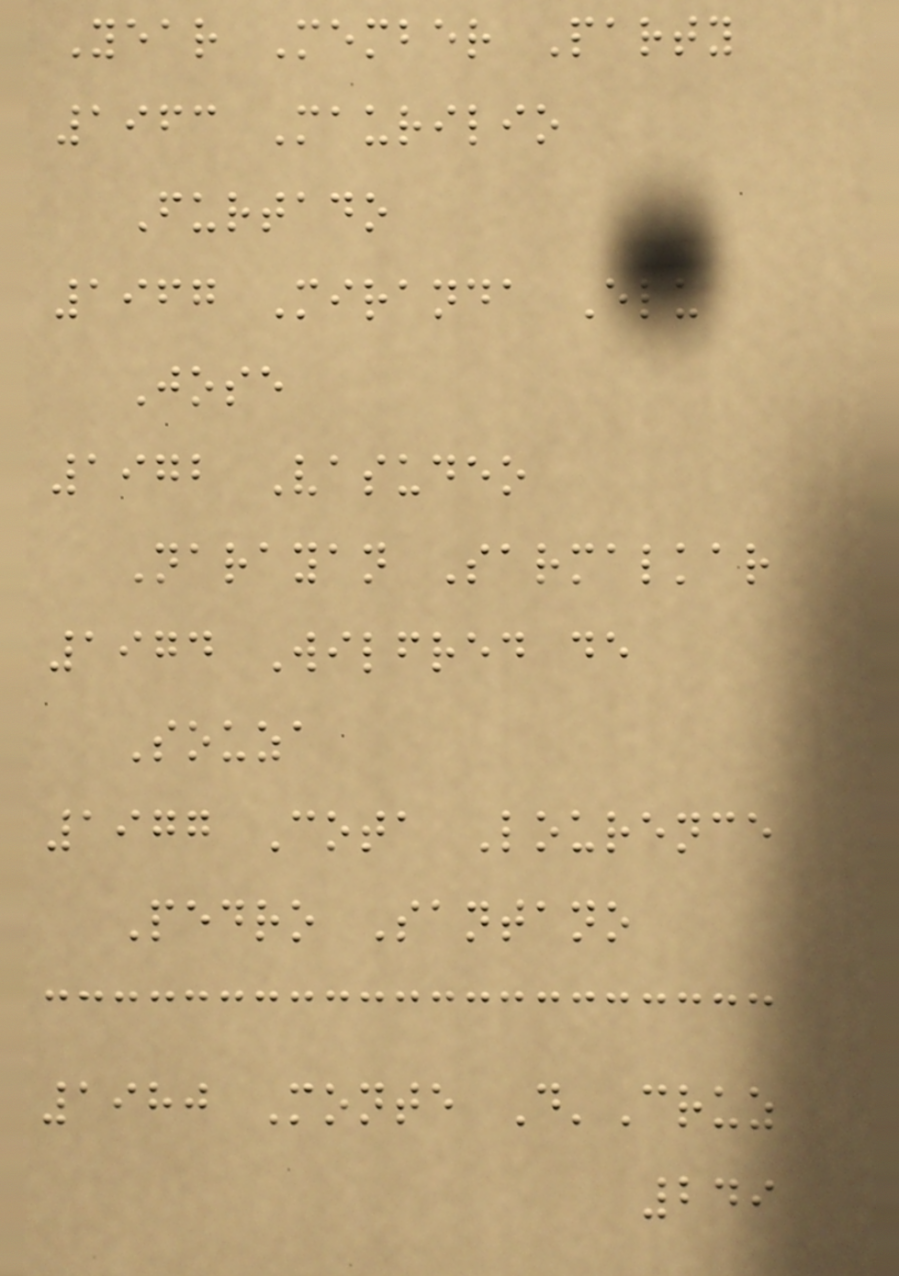Year Member Party
1963 Maurilio
Furtado
1967 Miranda Elu
Jose
1972 Vasudeo
Narayan Sarmalkar
1974 Wilfred de
Souza
1977 Cota Lourence
Pedro Santano
1980 Monte D'Cruz
249
